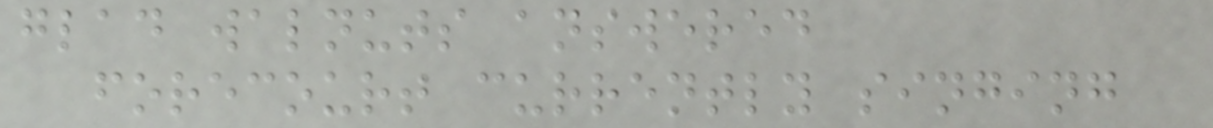glad walnuts answered
forecourt currently singing
